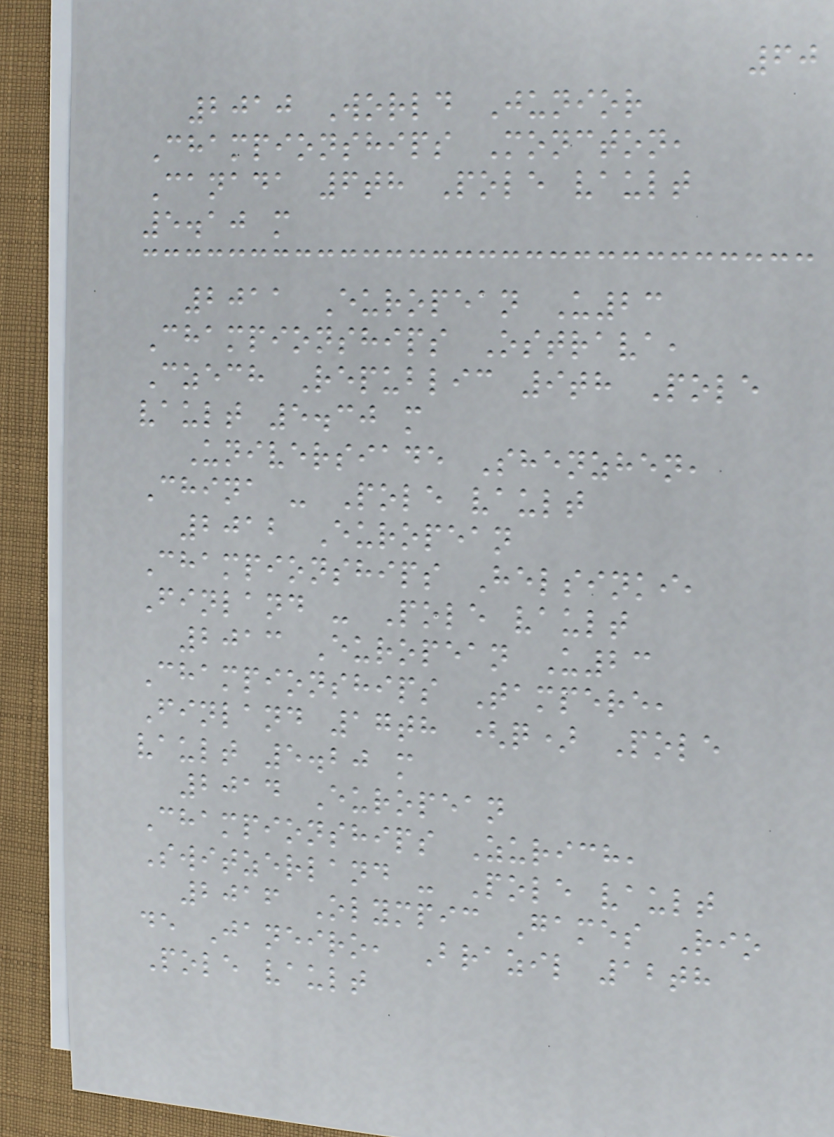60
2010 World Junior
Championships Moncton,
Canada 6th Pole vault
5.10 m
2011 European U23
Championships Ostrava,
Czech Republic 9th Pole
vault 5.30 m
Universiade Shenzhen,
China - Pole vault
2012 European
Championships Helsinki,
Finland - Pole vault
2013 European U23
Championships Tampere,
Finland 17th (q) Pole
vault 5.20 m
2014 European
Championships Zurich,
Switzerland - Pole vault
2016 Olympic Games Rio
de Janeiro, Brazil 12th
Pole vault
